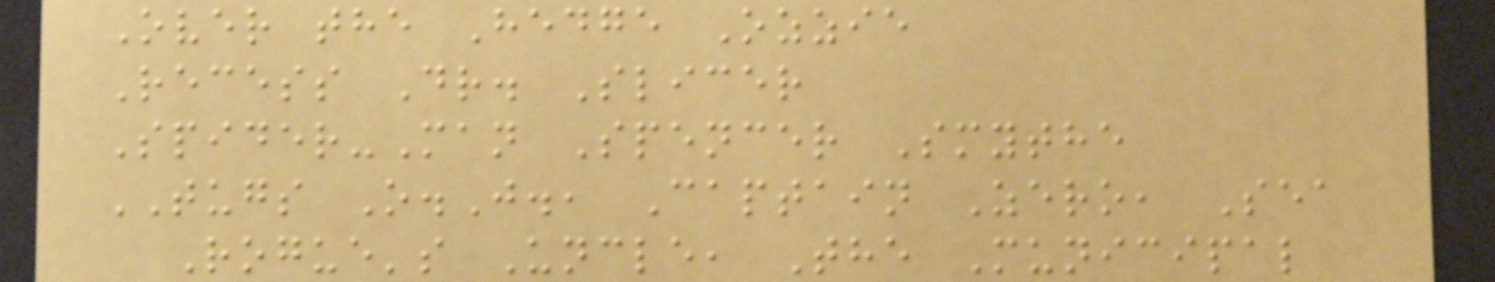Over the Hedge Ozzie
Recess Dr. Slicer
Spider-Man Spencer Smythe
TUGS O.J., Captain Zero, Sea
Rogue's Uncle, The Municipal
